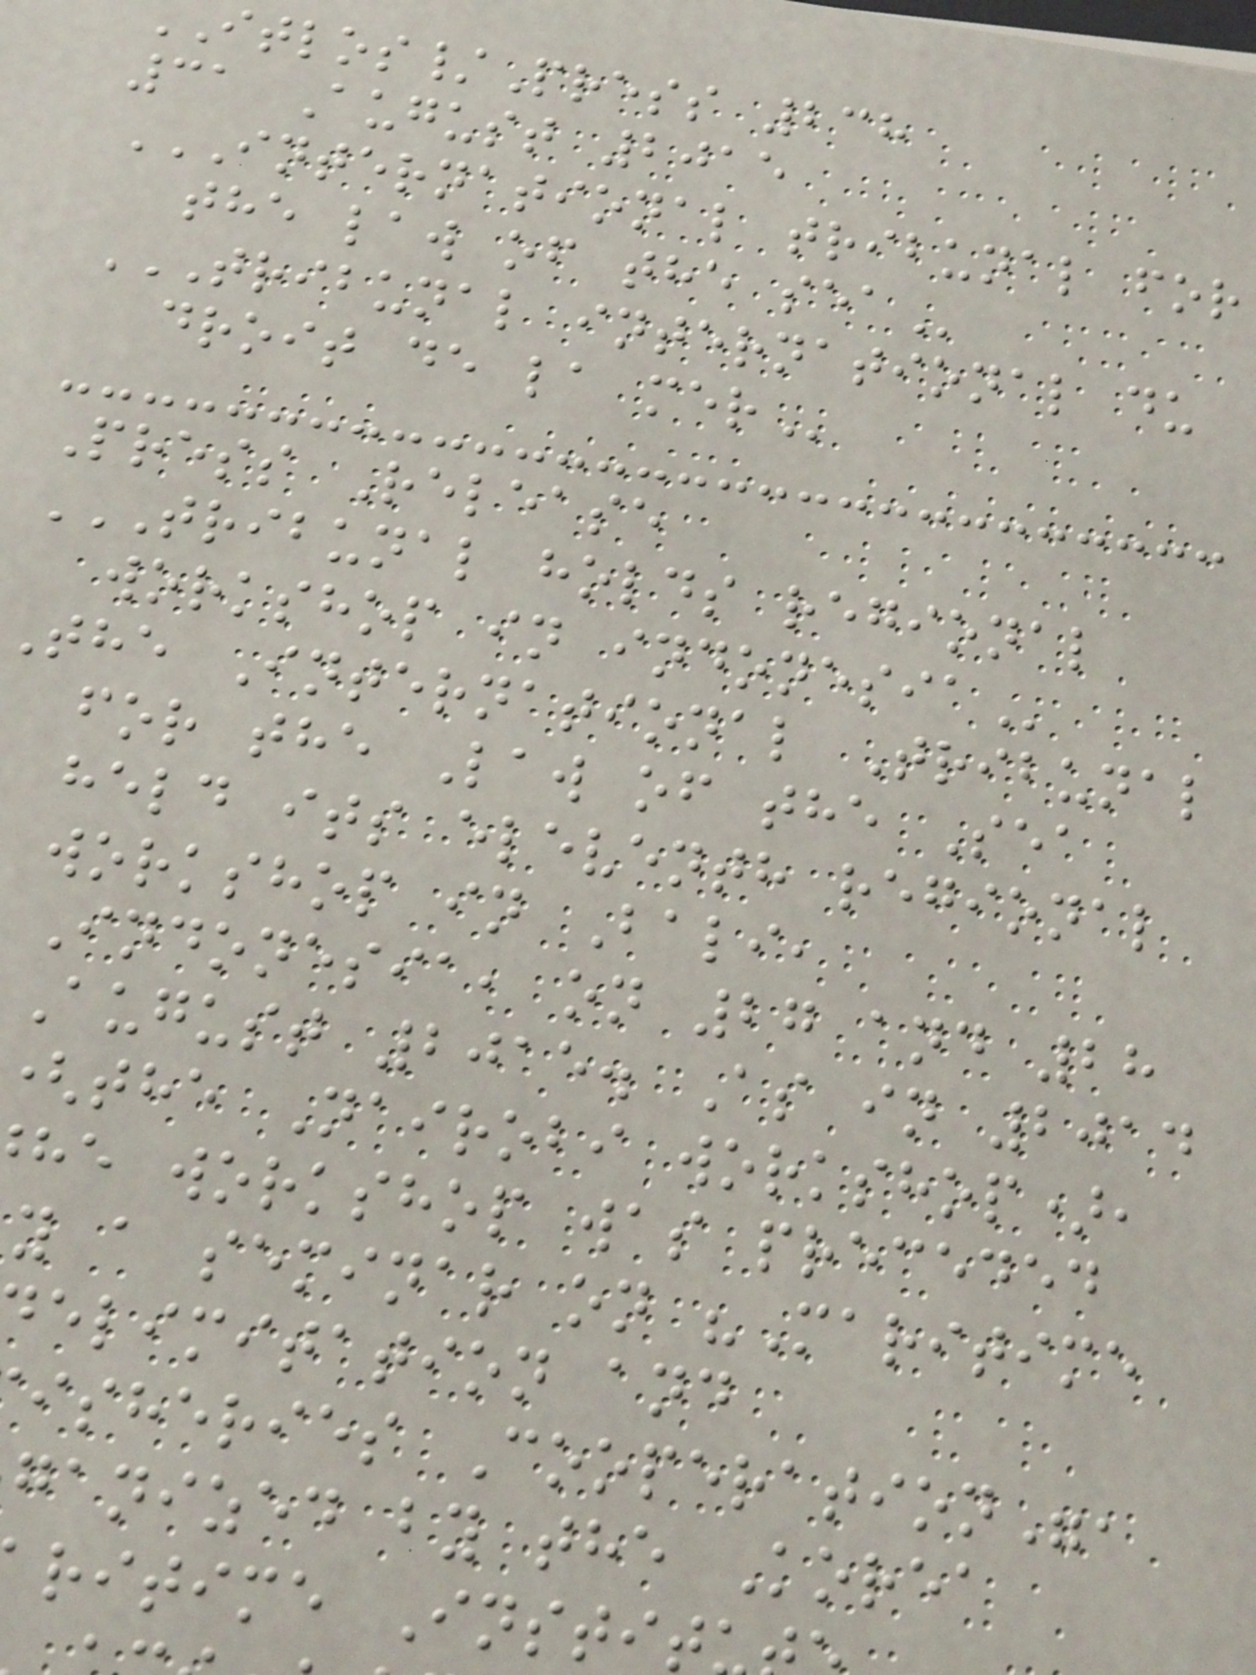/Press 238
31 August 2015
INTERNATIONAL TRIBUNAL FOR
the law of the
TRIBUNAL INTERNATIONAL DU
droit de la
Press Release
TRIBUNAL HOLDS REGIONAL
workshop in
the International Tribunal
for the Law of the Sea
held its eleventh regional
workshop in Bali,
Indonesia, on 27 and 28
August 2015. As in 2014
the Nairobi workshop),
he workshop was preceded
y a seminar on "Maritime
elimitation and
isheries Cooperation",
ganized by the Korea
ritime Instit
